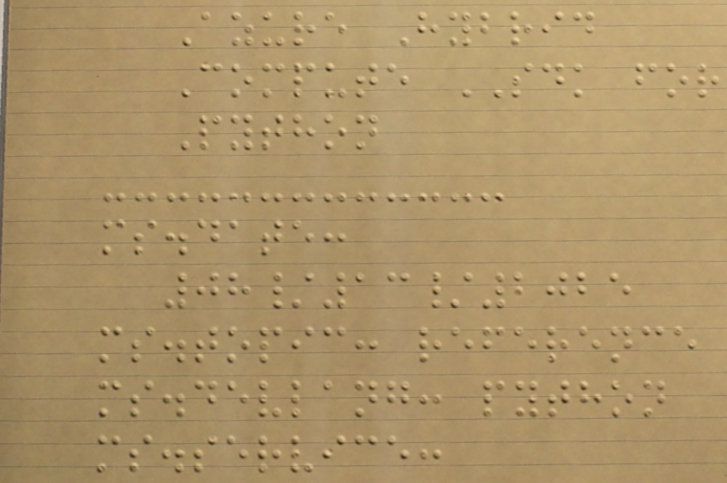Azure Hybrid
Compute SDK for
Python
ms.date:
08/13/2025
ms.topic: reference
ms.devlang: python
ms.service:
